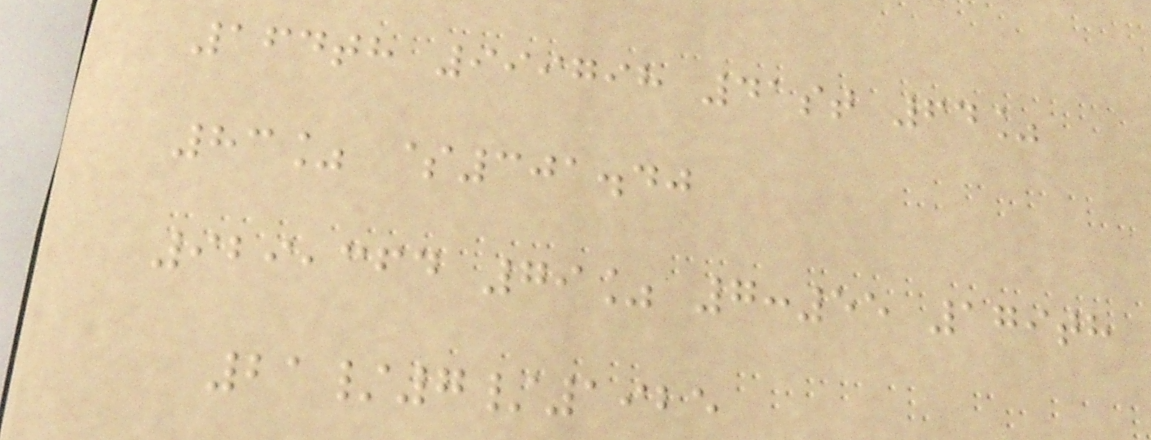164th 999798 41st 64%
83% $301.40
929,364 79% 7:55 179th
21/7/1925
